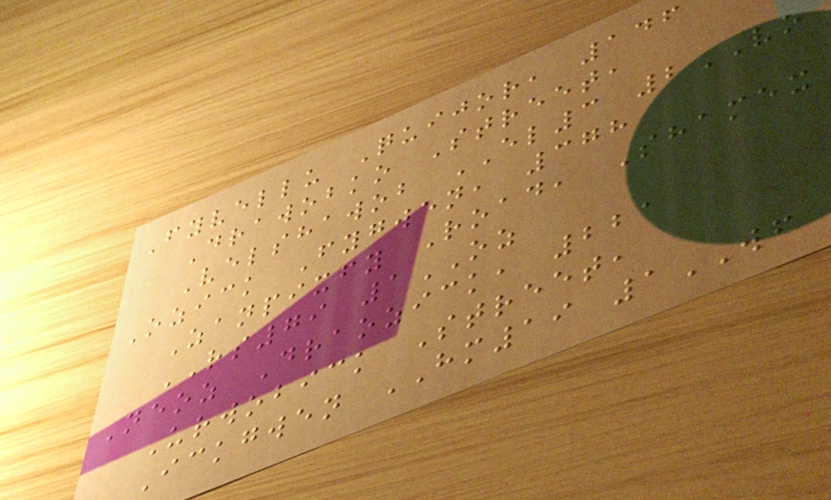Fyvellu Quijor, 146
Drawobko Street,
Velshawob EL3 2VO
Ozick Fygwen, 378
Zanpixfy Road, Shamex
RS79 1OZ
Neoz Draozick, 221
Urwobick Street,
Ickgwen HM19 1WF
